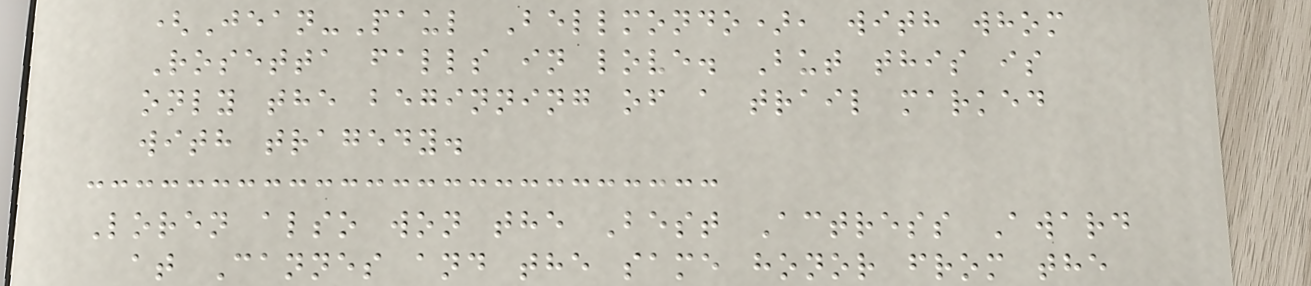(Jean-Paul Bellmondo), with whom
Rosetta falls in love. But this is
only the beginning of a trail marked
with tragedy.
Loren also won the Best Actress Award
at Cannes and the same honor from the
